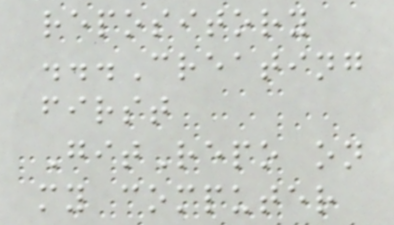repository
...Creating
first
GitRepo on
my computer
